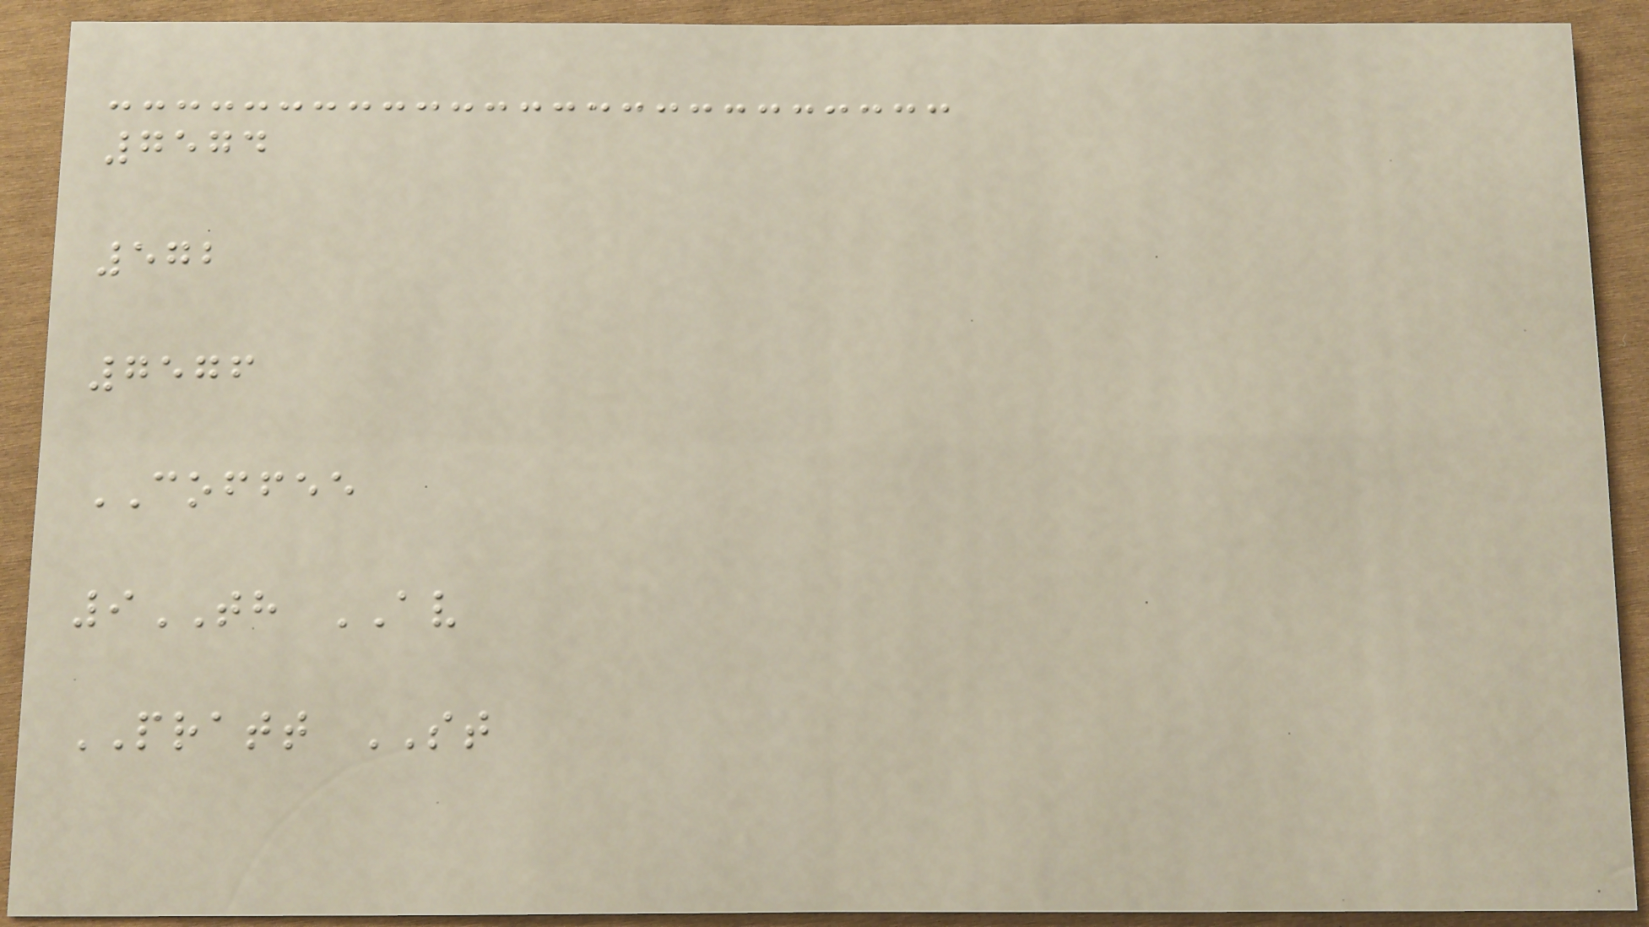7574
572
7576
COFFEE
9TH AV
PRATT ST
